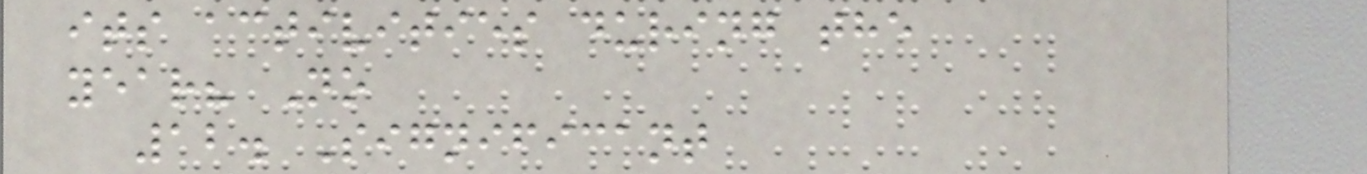its activities during the
year? No
12. Significant
